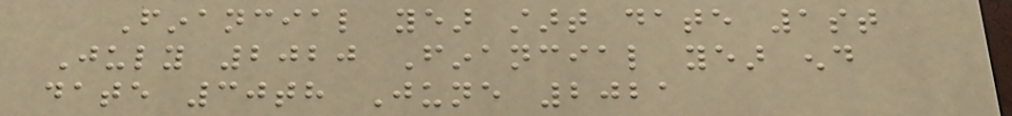Financial year start date 1st
July 2020 Financial year end
date 30th June 2021
